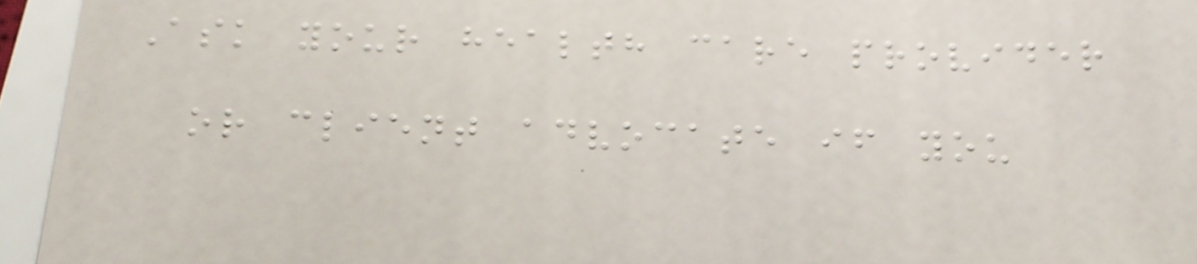Ask your health care provider
or client advocate if you
